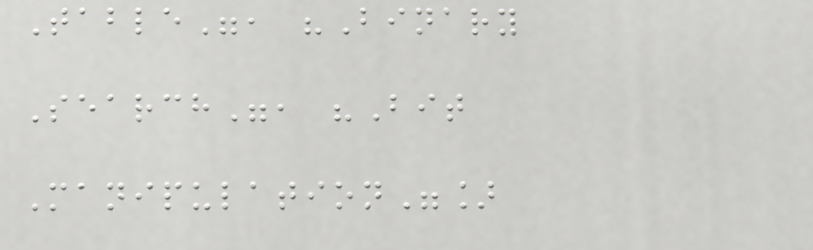Table", "Binary
Search", "Bit
Manipulation"]
